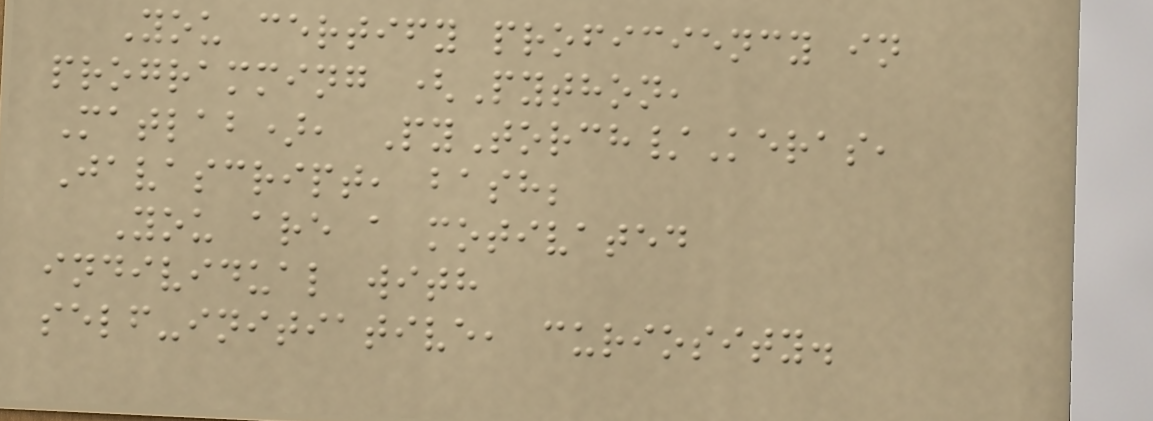You certify proficiency in
programming (Python,
Matlab), PyTorch/Keras,
Javascript, bash;
You are a motivated
individual with
self-initiative, curiosity.
